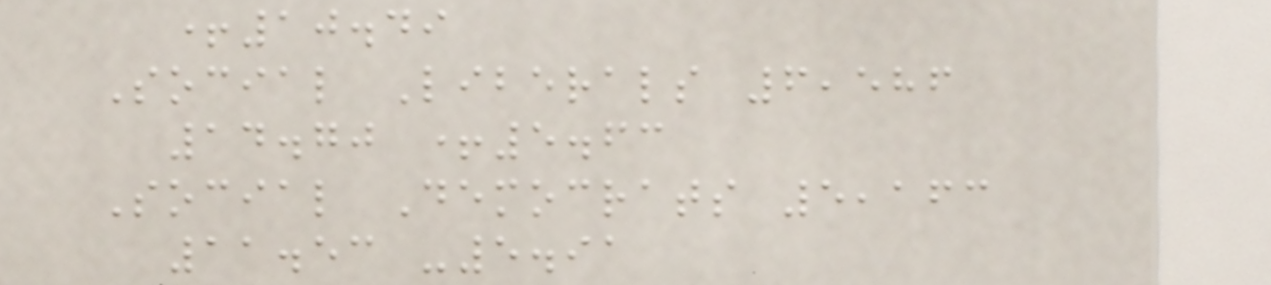+10.49
Social Liberals 6,586
14.70 +5.63
Social Democrats 5,163
11.53 -5.91
